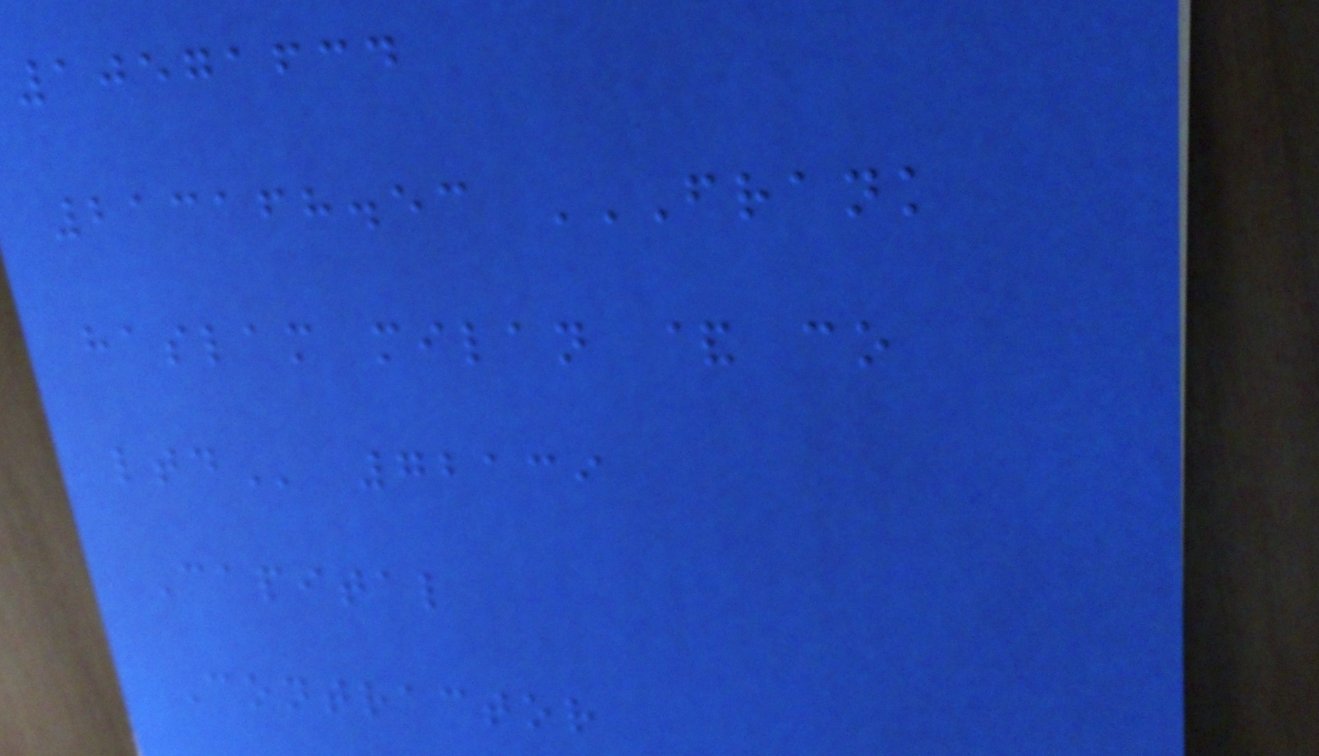10571634
213168.53 FRANK
HASLAM MILAN & CO
LTD 72139
Capital
Contractor
